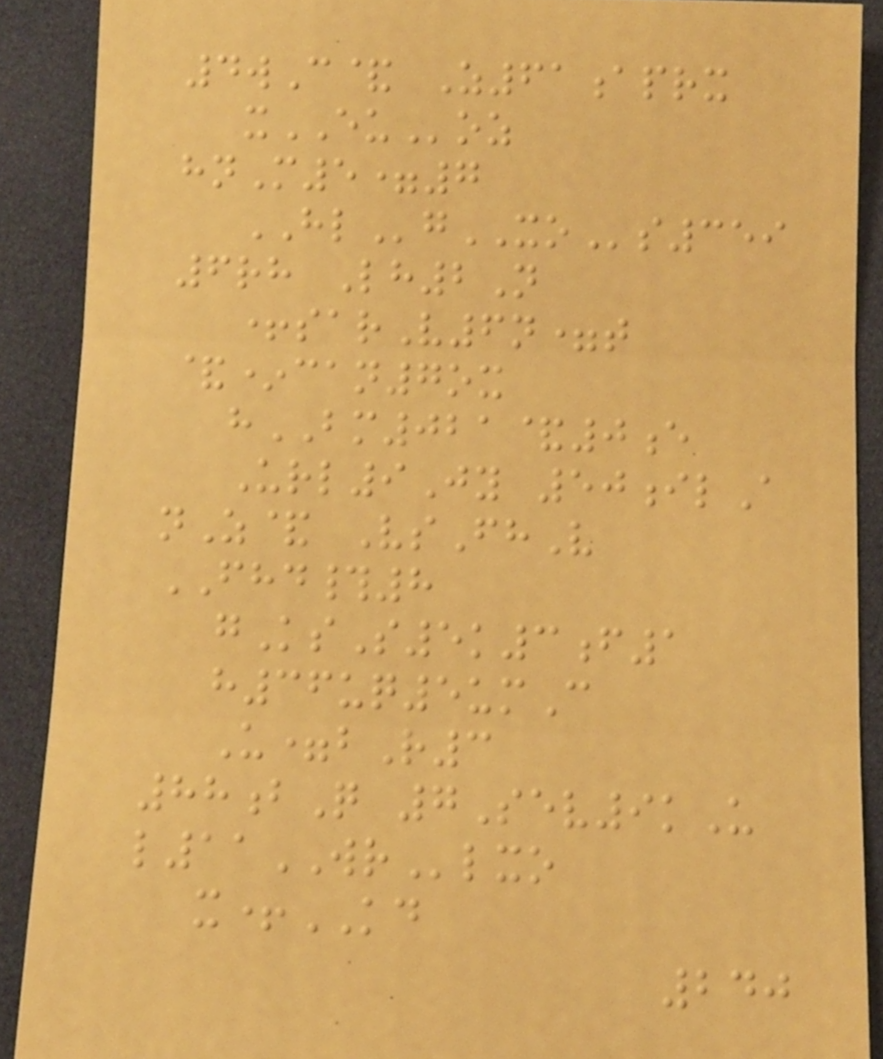4wC& Z61aprx
xEUoz
hnM5=7
HLgXOs359
6rh Lh2N
+sarV6n=t
&*can7ox
hBM021&0e
Url9Jy 50ilA
nZ& VsFhV
FHD#8
gKsS5k3f1
h36uq5umC
U=bR3
88bQ 7Sev9kU
l11WRlxo
x+KD
240
